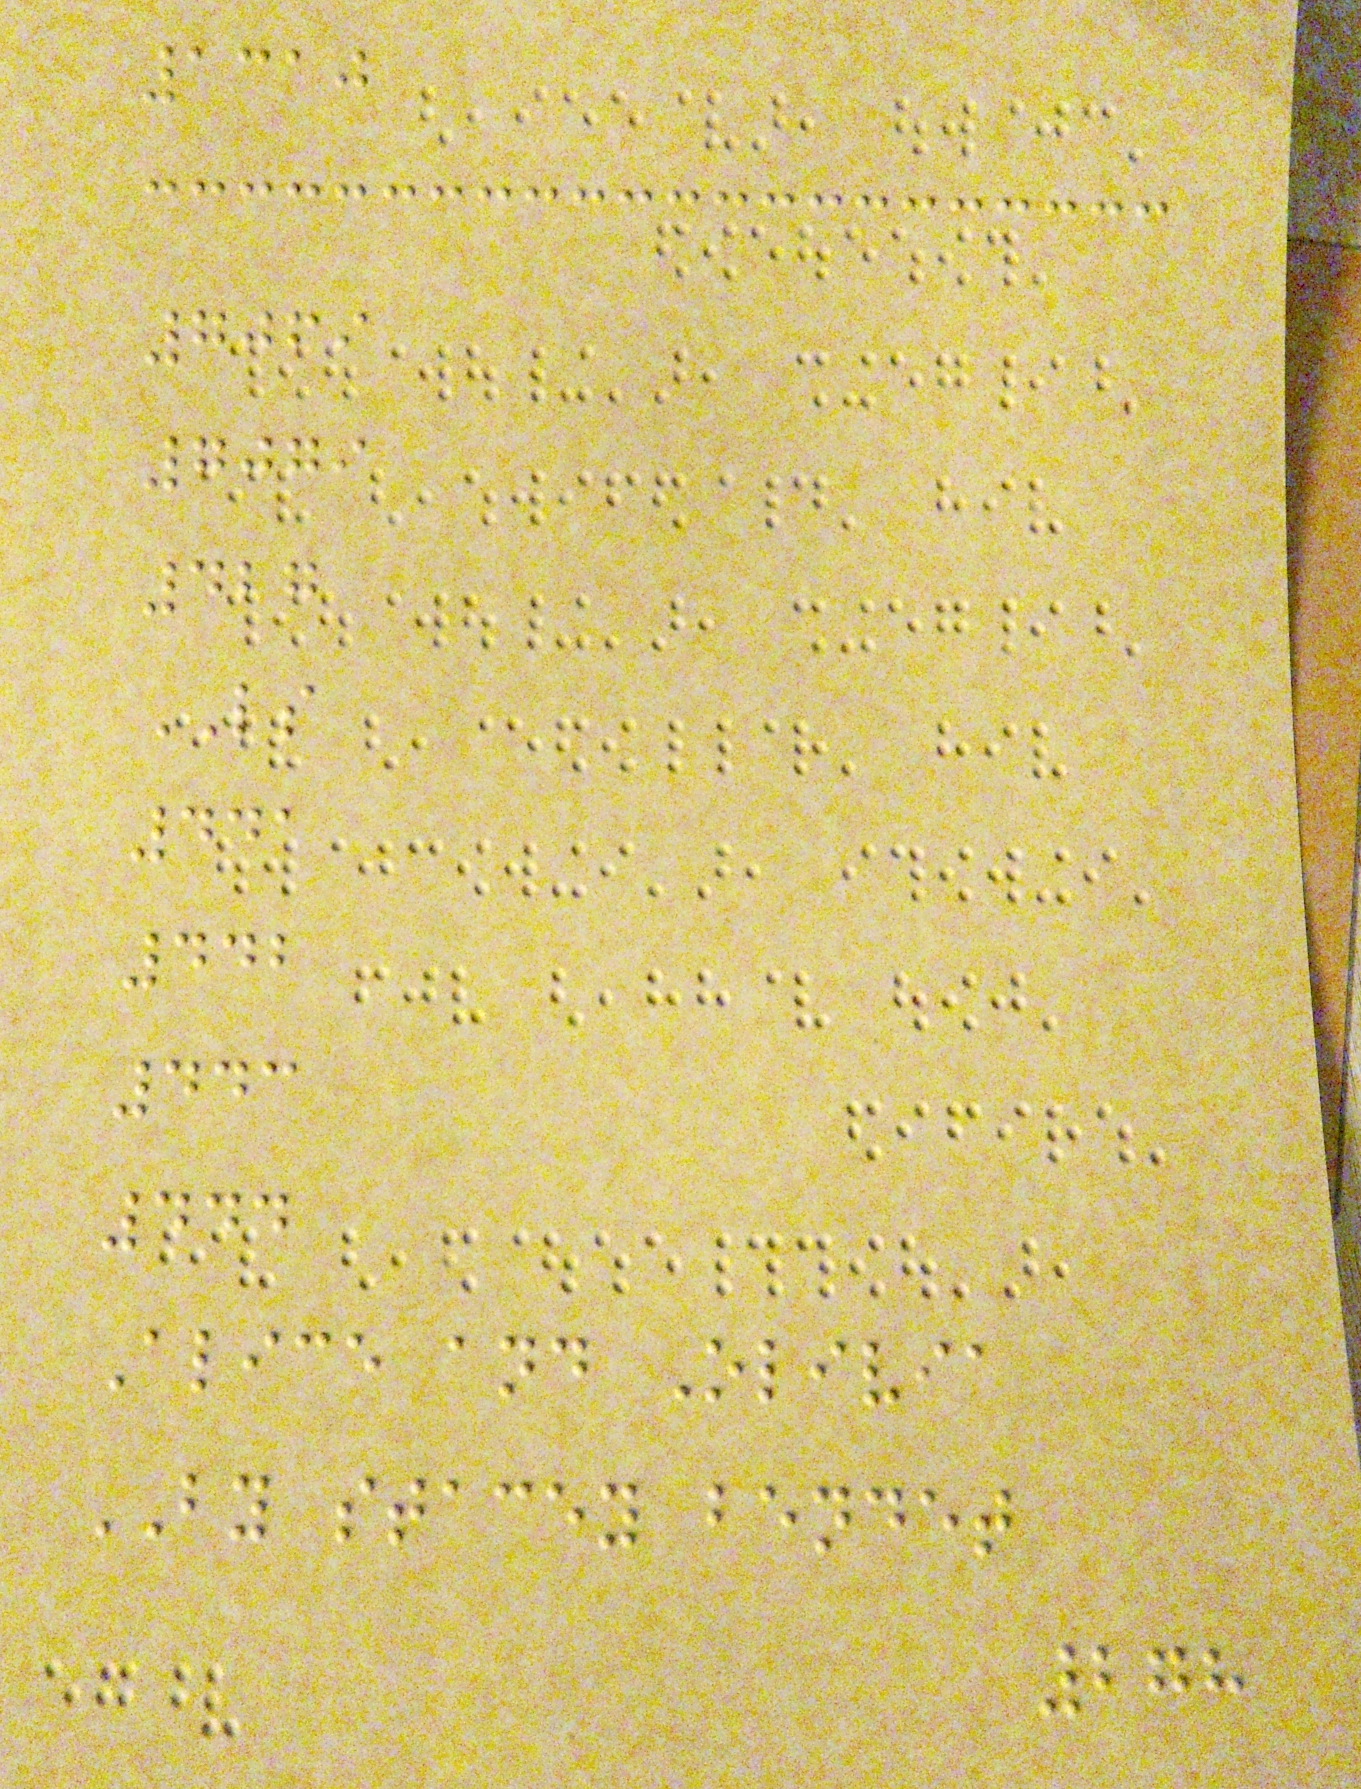1310
7069
7079
427
LS
441
442
443
444
Alice and Olivia
BY stacey bendet
278
